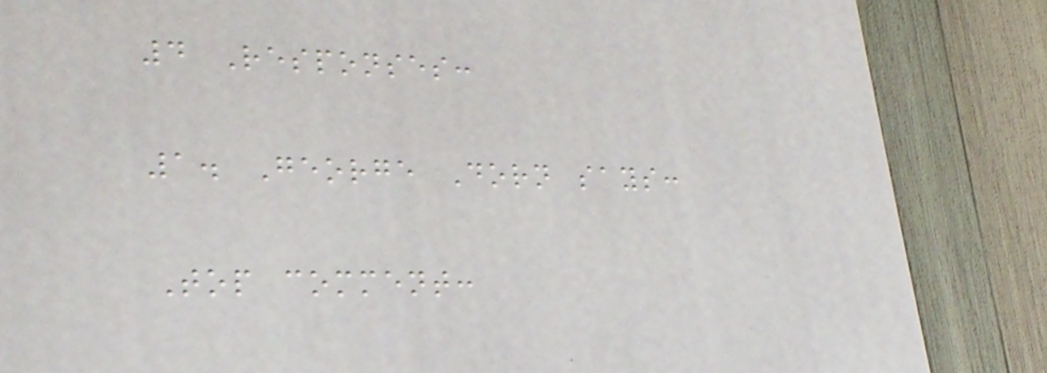4 Responses:
1. George Dorn says:
Top comment:
